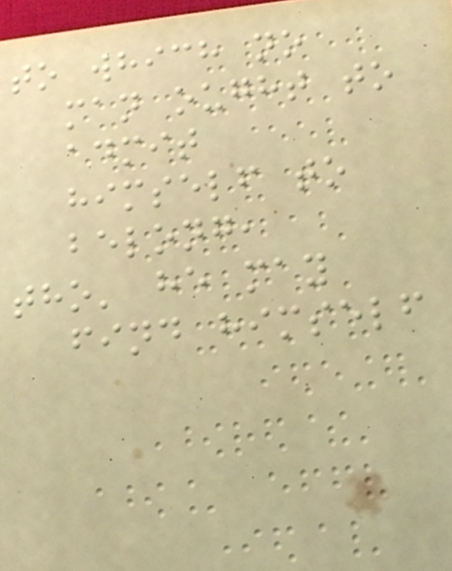to which no
man ought to
admit
himself to
belong,
tho' he may
find himself
